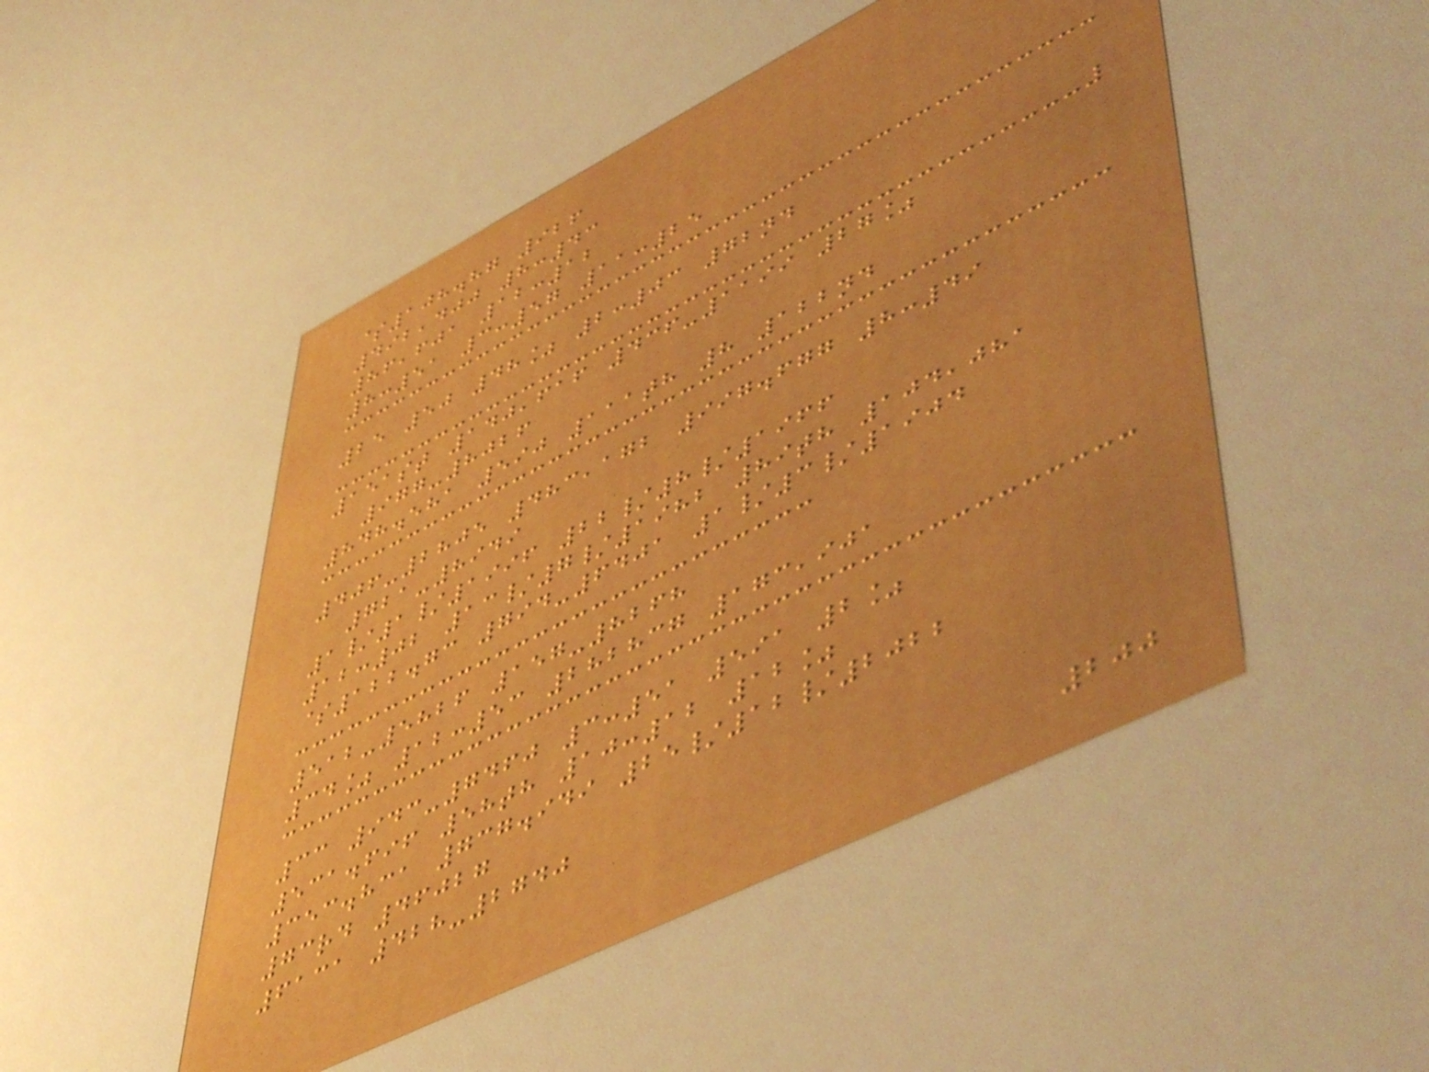$108.87 926
492,400 8:43
86,601 12:12
8:51 3:57 11:25
25 50 48% 2:03 72nd
151st 140,616 436-1199 27%
977-8026
848.581 590 111th 8 122nd
406-2805 483,172 997.677 8:49
721-8949
1/1/1996 22/8/1966
12:02 13/7/1982 89th 104,081
$122.73 794-6401 1/3/1904
512-5826 157-8268
34% 12:53 282837 173,901
33 943-7460 3:51 591 2%
531.696 58th 10:12 12%
353.831 737.949 25/12/2022
73rd 46027
6131 428-2740
200
